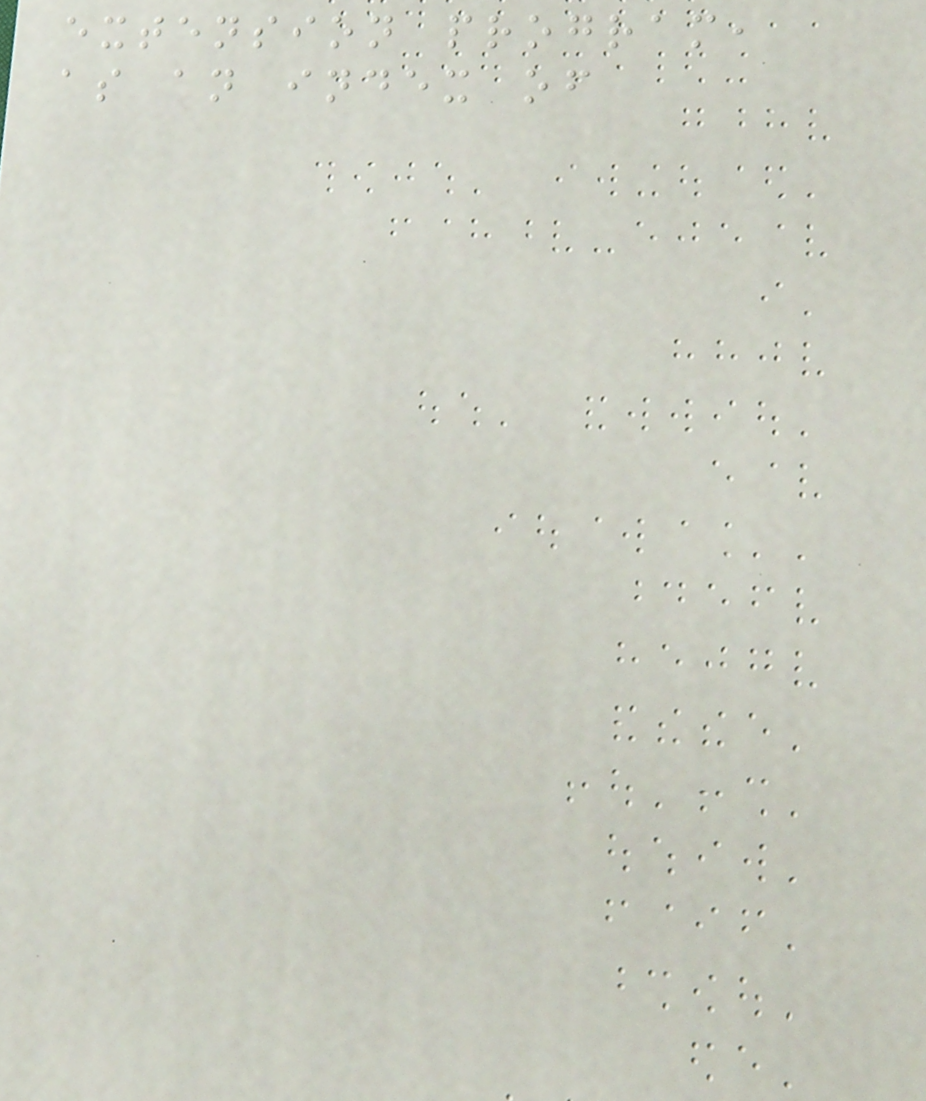extension program,
as an index of
